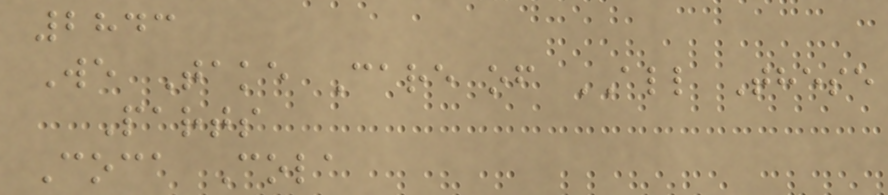2843
We Take Care of ALL These
Parts
Coca Cola
